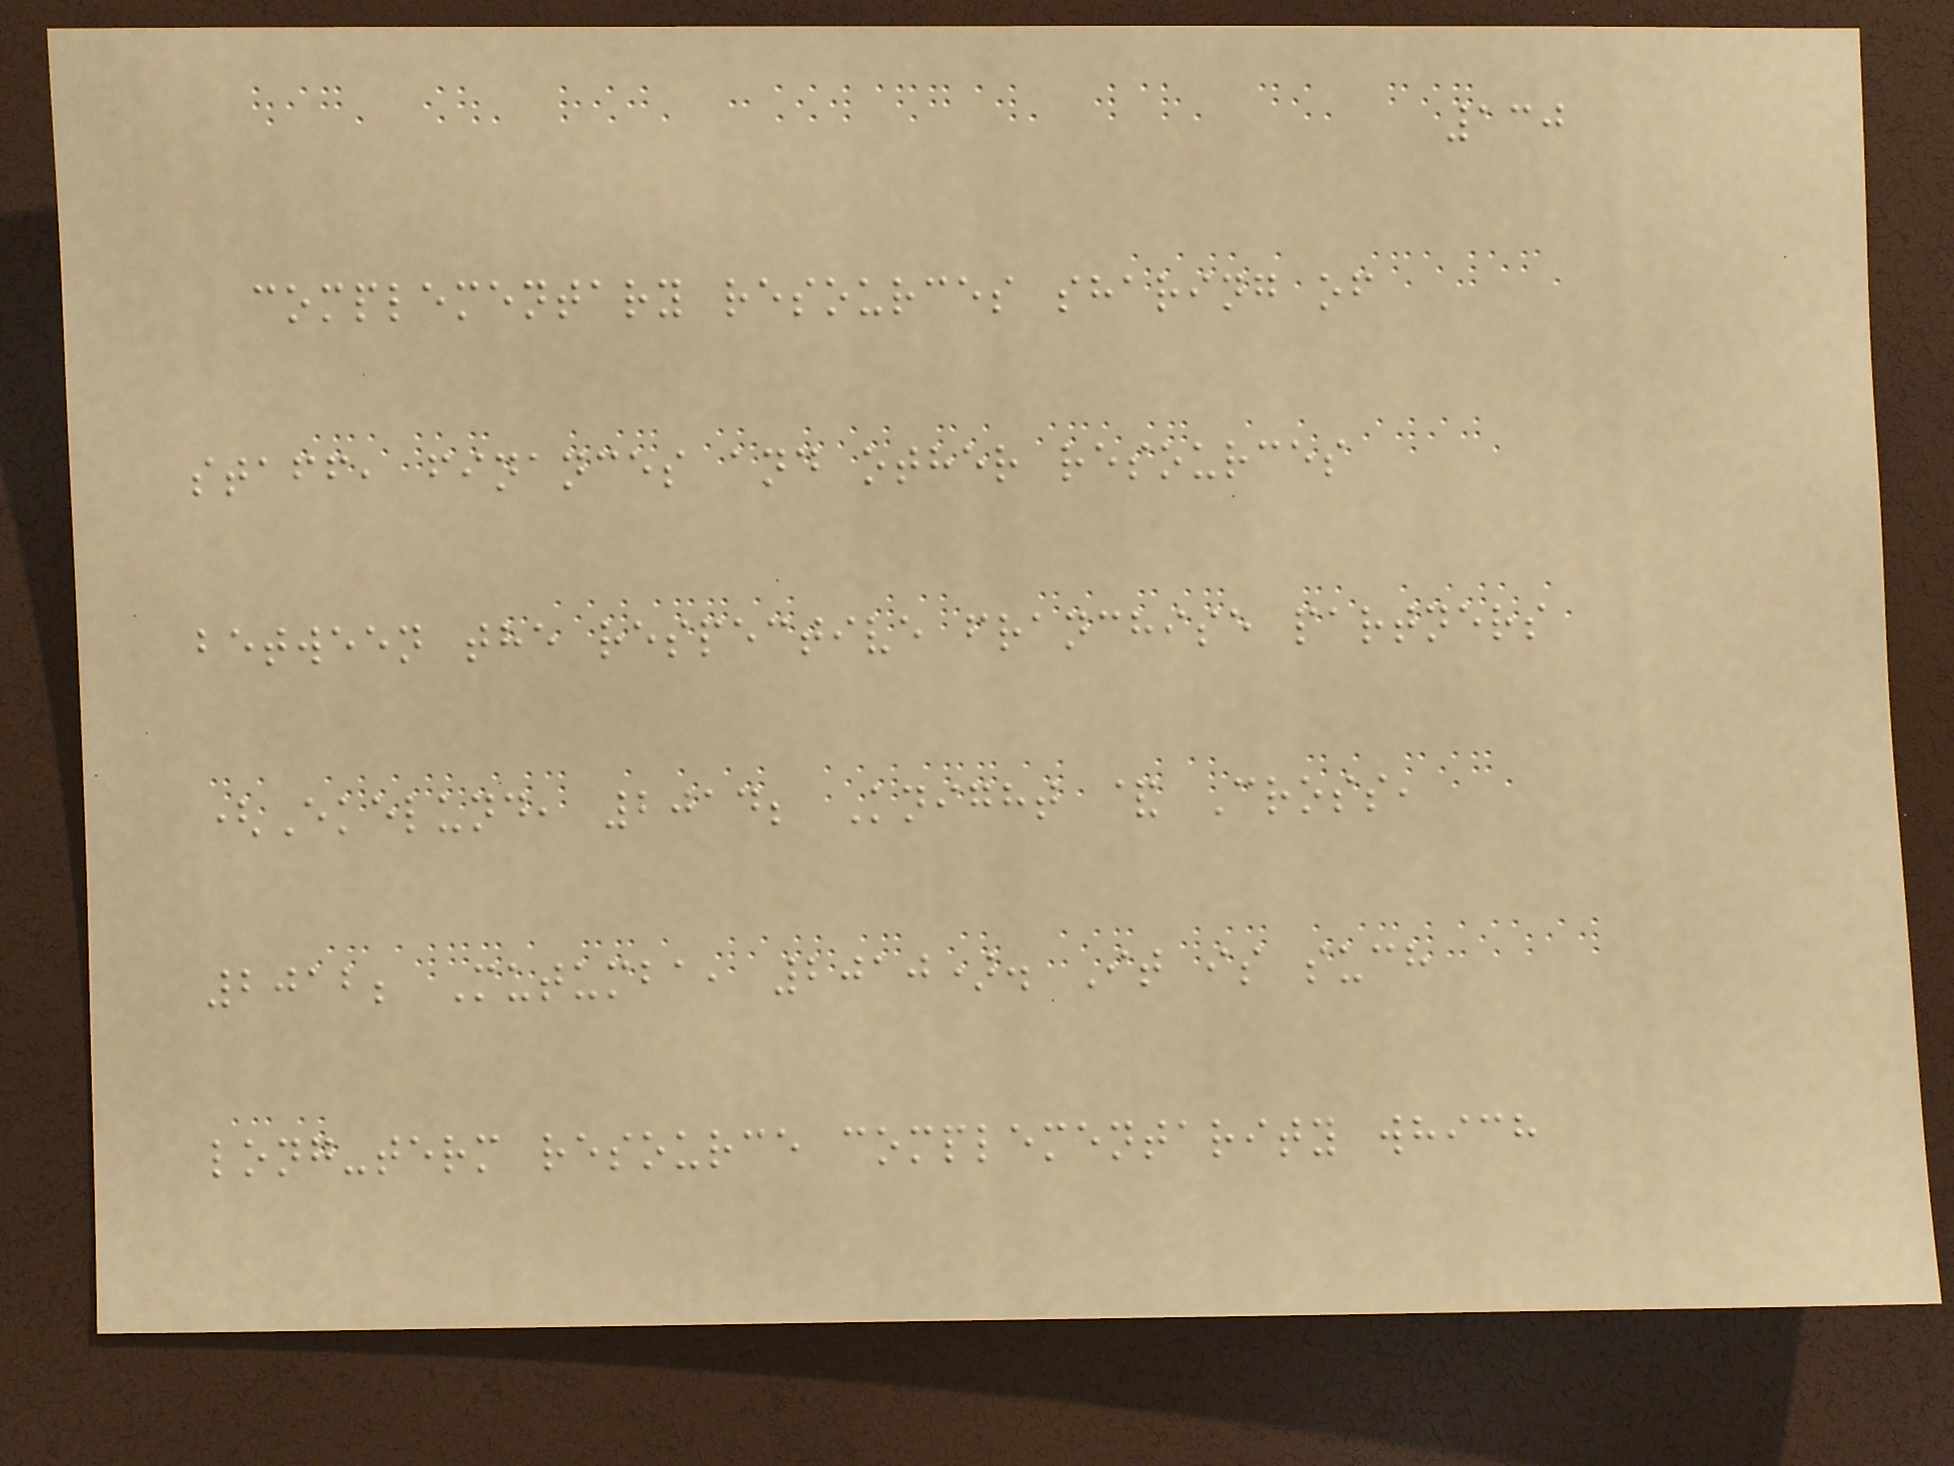130
complementary resources sharing of
staff, finances and other resources
between the respective franchise partners
(Ekelund, 2014; Knight & Cross,
2012; Mutumba, 2010). It is such
long-term resource complementarity which
